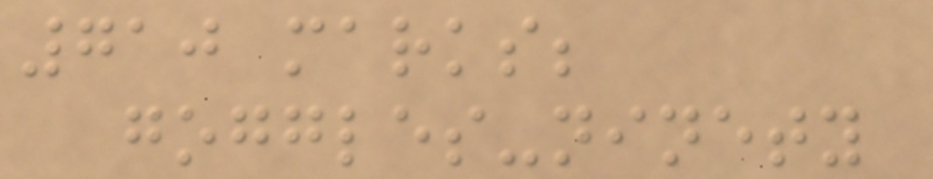710 marks;
goggles-ninety
